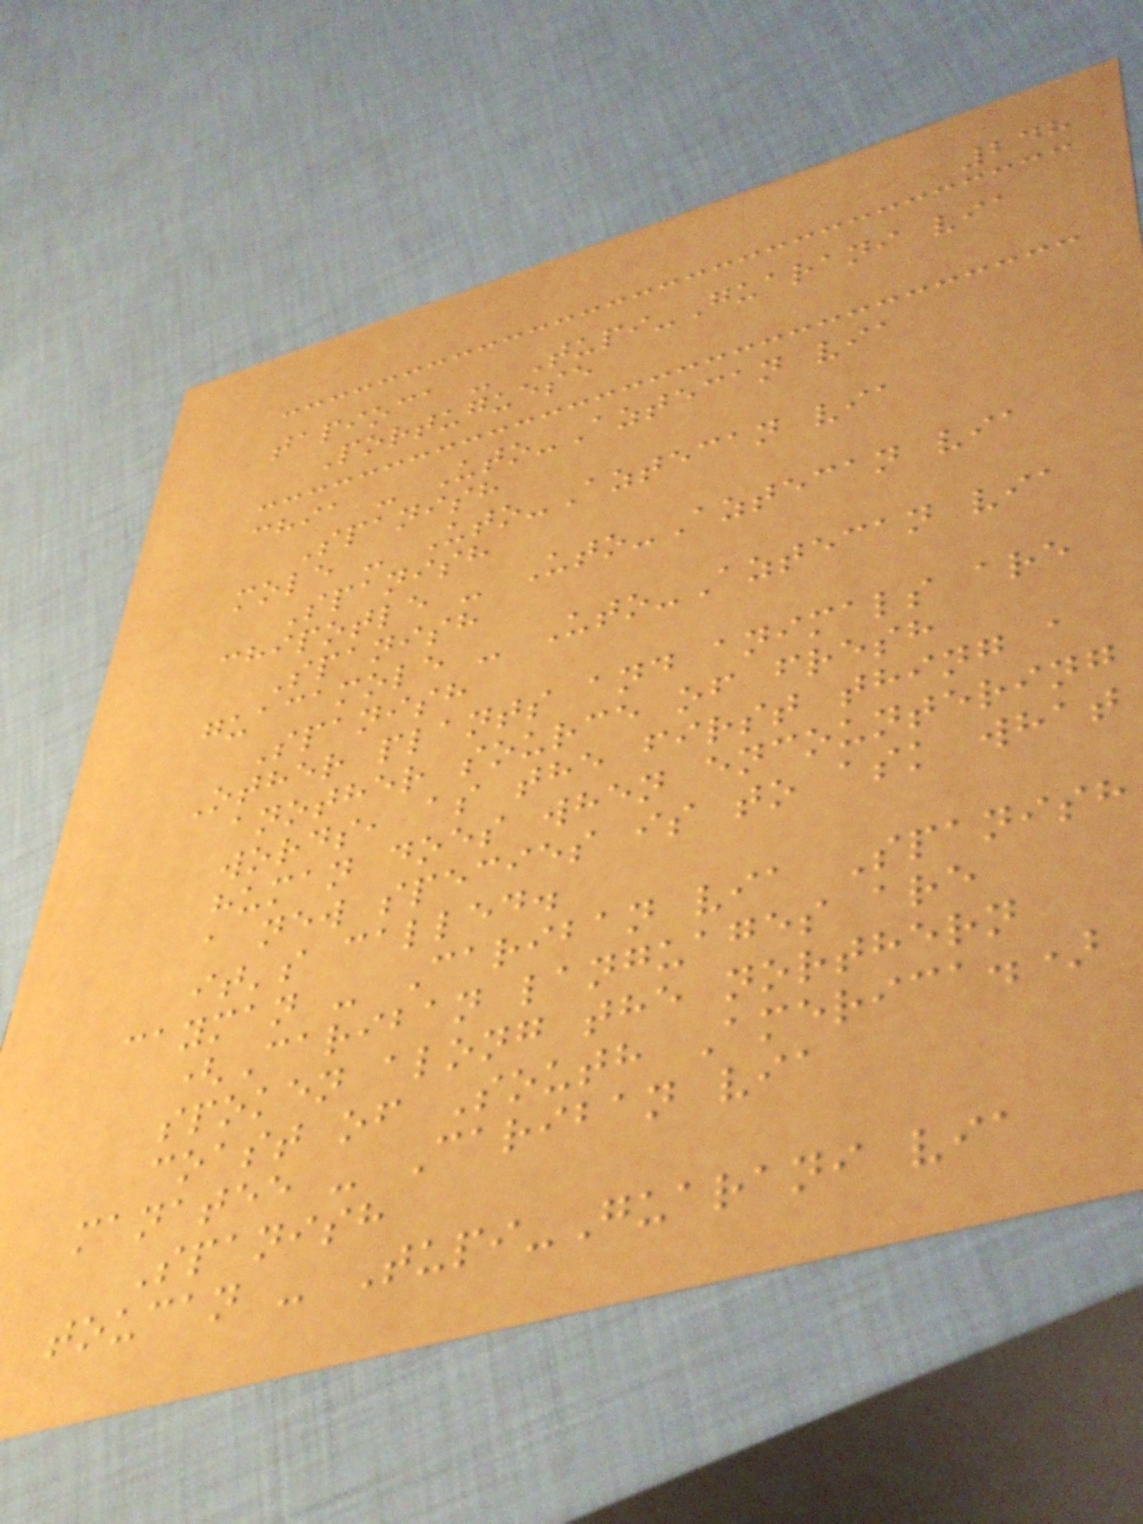248
tapioca - Tupi-Guarani via
Portuguese
chia - Uto-Aztecan via
Spanish
mole - Uto-Aztecan via
Spanish
chipotle - Uto-Aztecan via
Spanish
guacamole - Uto-Aztecan via
Spanish
Other plants and animals are
another source of fresh
words, as the first thing a
human does when encountering
a new species is to ask what
it's called.
cayman - Cariban via Spanish
(Cariban languages are
spoken along the northern
coast of South America.)
manatee - Cariban via
Spanish
toucan - Tupi-Guarani via
